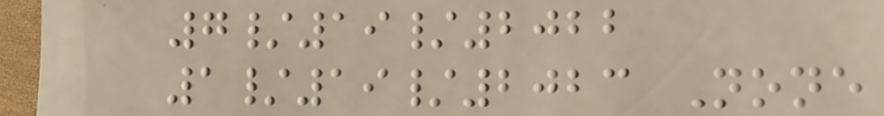7/19/2022
1/19/2023 None
